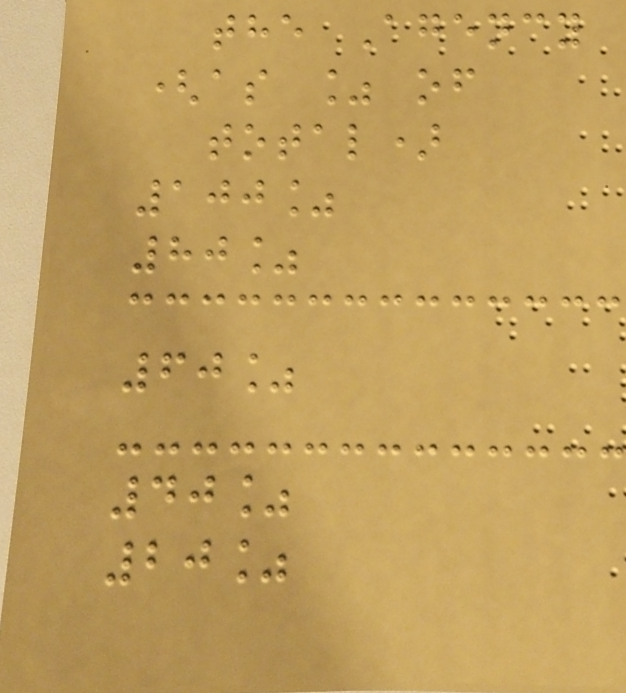the Agency
(as % of
total)
100%
80%
60%
40%
20%
